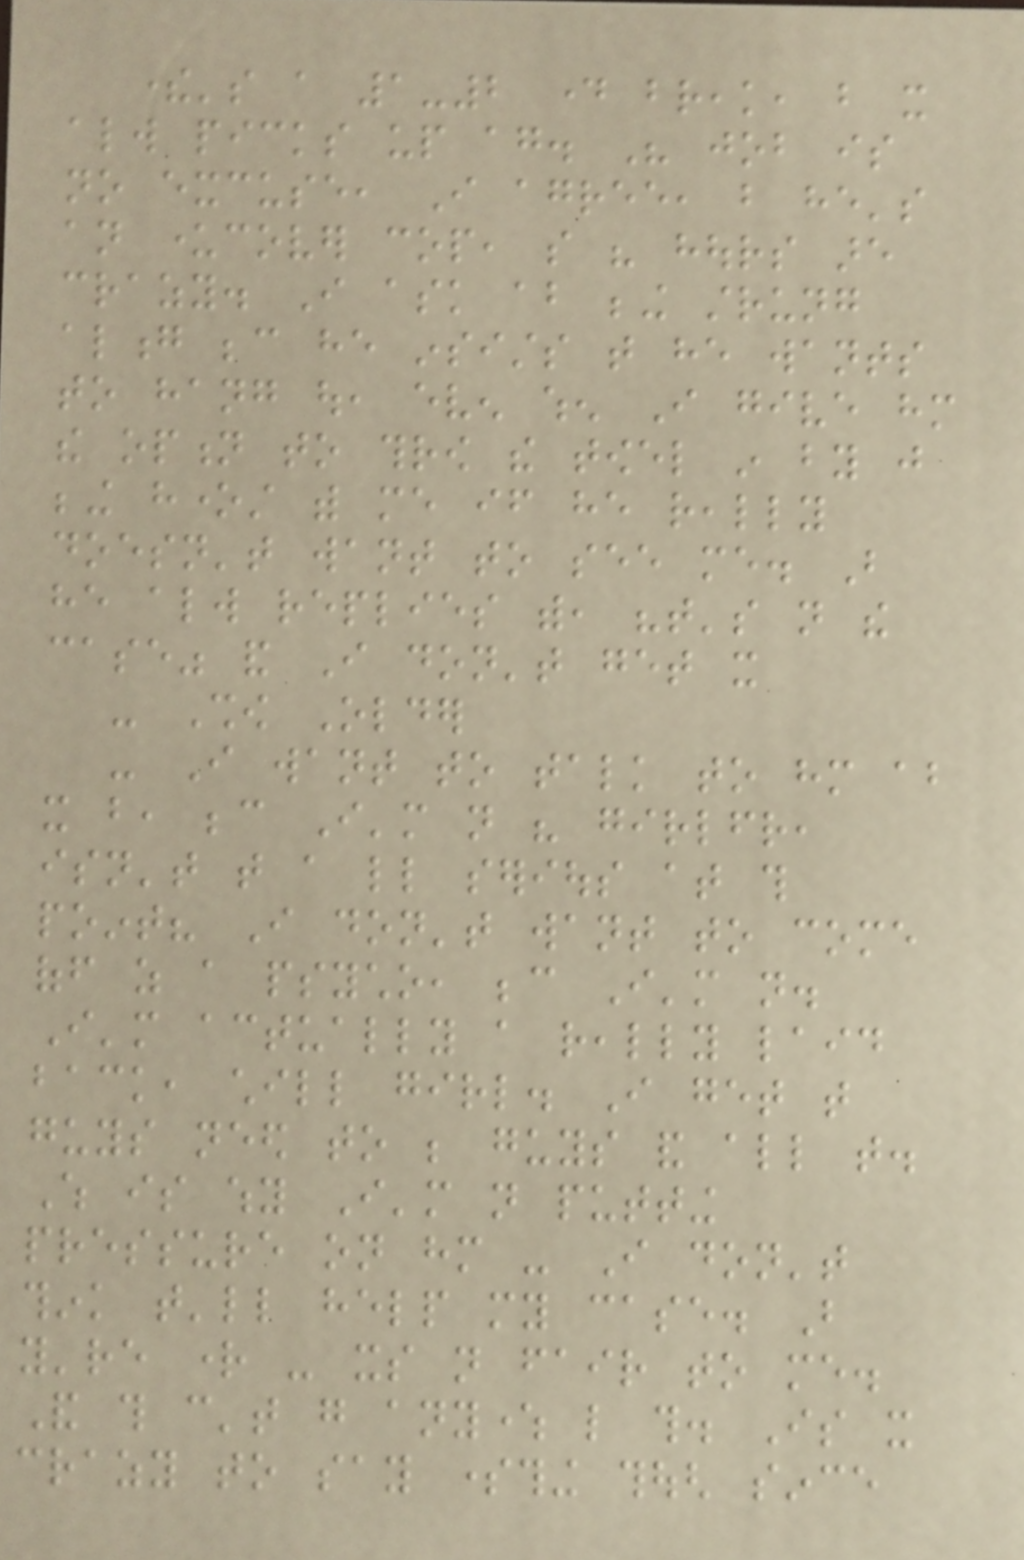there's a 1-2 day break, but it
always picks up again. His job is
no excuse, I agree, but he's
an undercover cop, so his hours are
crazy. I ask about being strung
along because he insists that he wants
to hang out, even when I give him
the option to throw the towel in by just
being honest with me if he really
doesn't want to see me. But
he always replies with, "that's not the
case" and I don't get it
- Show Older
- I want to talk to him about
it but, because I'm not his girlfriend,
isn't that a little serious at this
point? I don't want to come
off as a psycho, because I'm not.
I'm actually a really laid
back, chill girl. I get that
guys need to be guys and all that.
Which is why I'm not putting
pressure on him - I don't
think that'll help my case. But
you're right - its not fair to me.
And this can't go anywhere like this. Is it
crazy to say something though since
